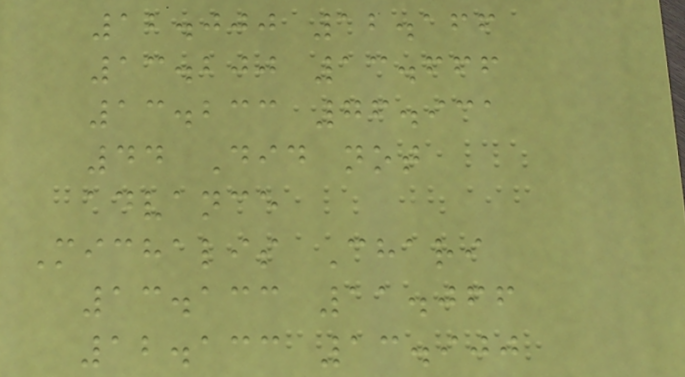12.000 12.166
13.200 13.666
13.233 76.931
44 Did not
advance
Michalis Chari
13.133 11.066
12.133 13.900
